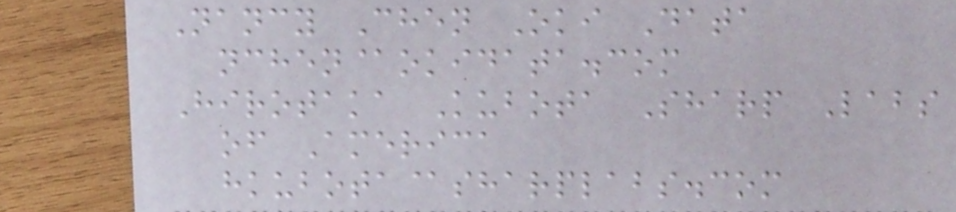Nancy Chen Oki Data
nchen@okidata.com
Hirotaka Kubota Sharp Labs
of America
hkubota@sharplabs.com
